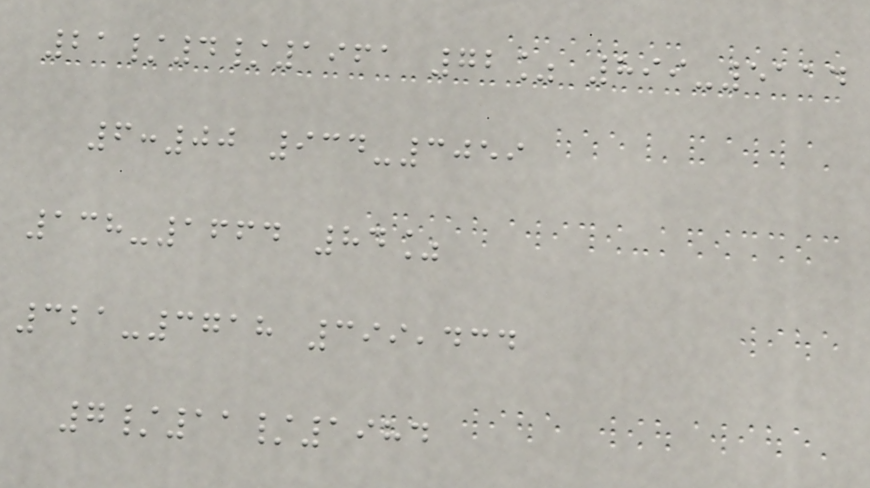21/4/1961 72% 899-5114
6:00 934-3059
138-1664 84%
321-3718 399,434
7/11/1984
